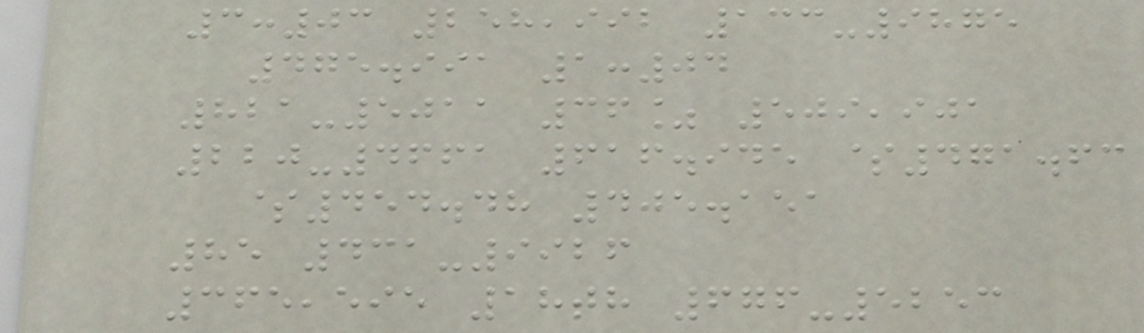3:03 258,992 133-9875
475.991 1:04
821-5011 36% 509,901
220-4661 616.945 $471.63
$454.48 405.151
85 431-9926
365,595 18th 676-5253
